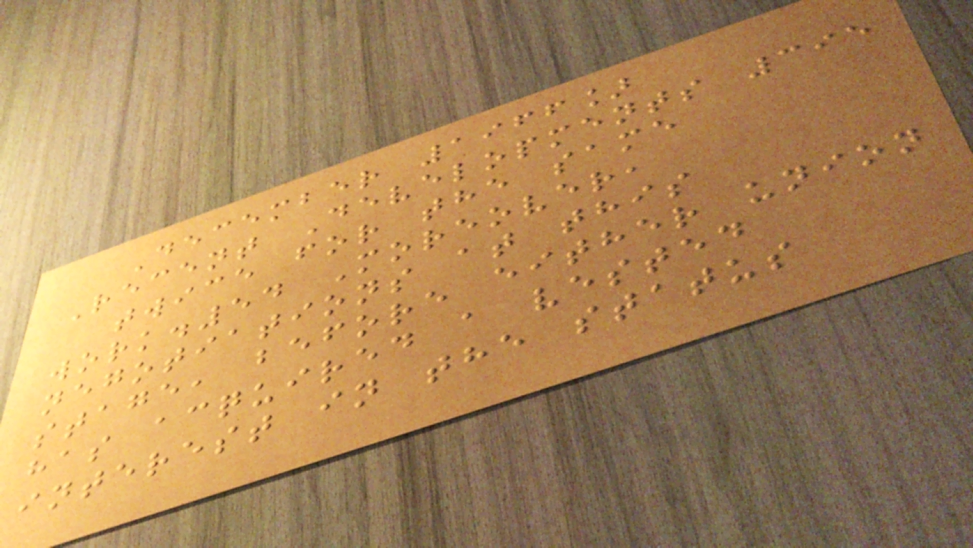December 1966]
Recent Developments 395
twice for the same
work.54 Moreover,
negotiations at this
stage, before either union
has acquired a vested
interest in the status
